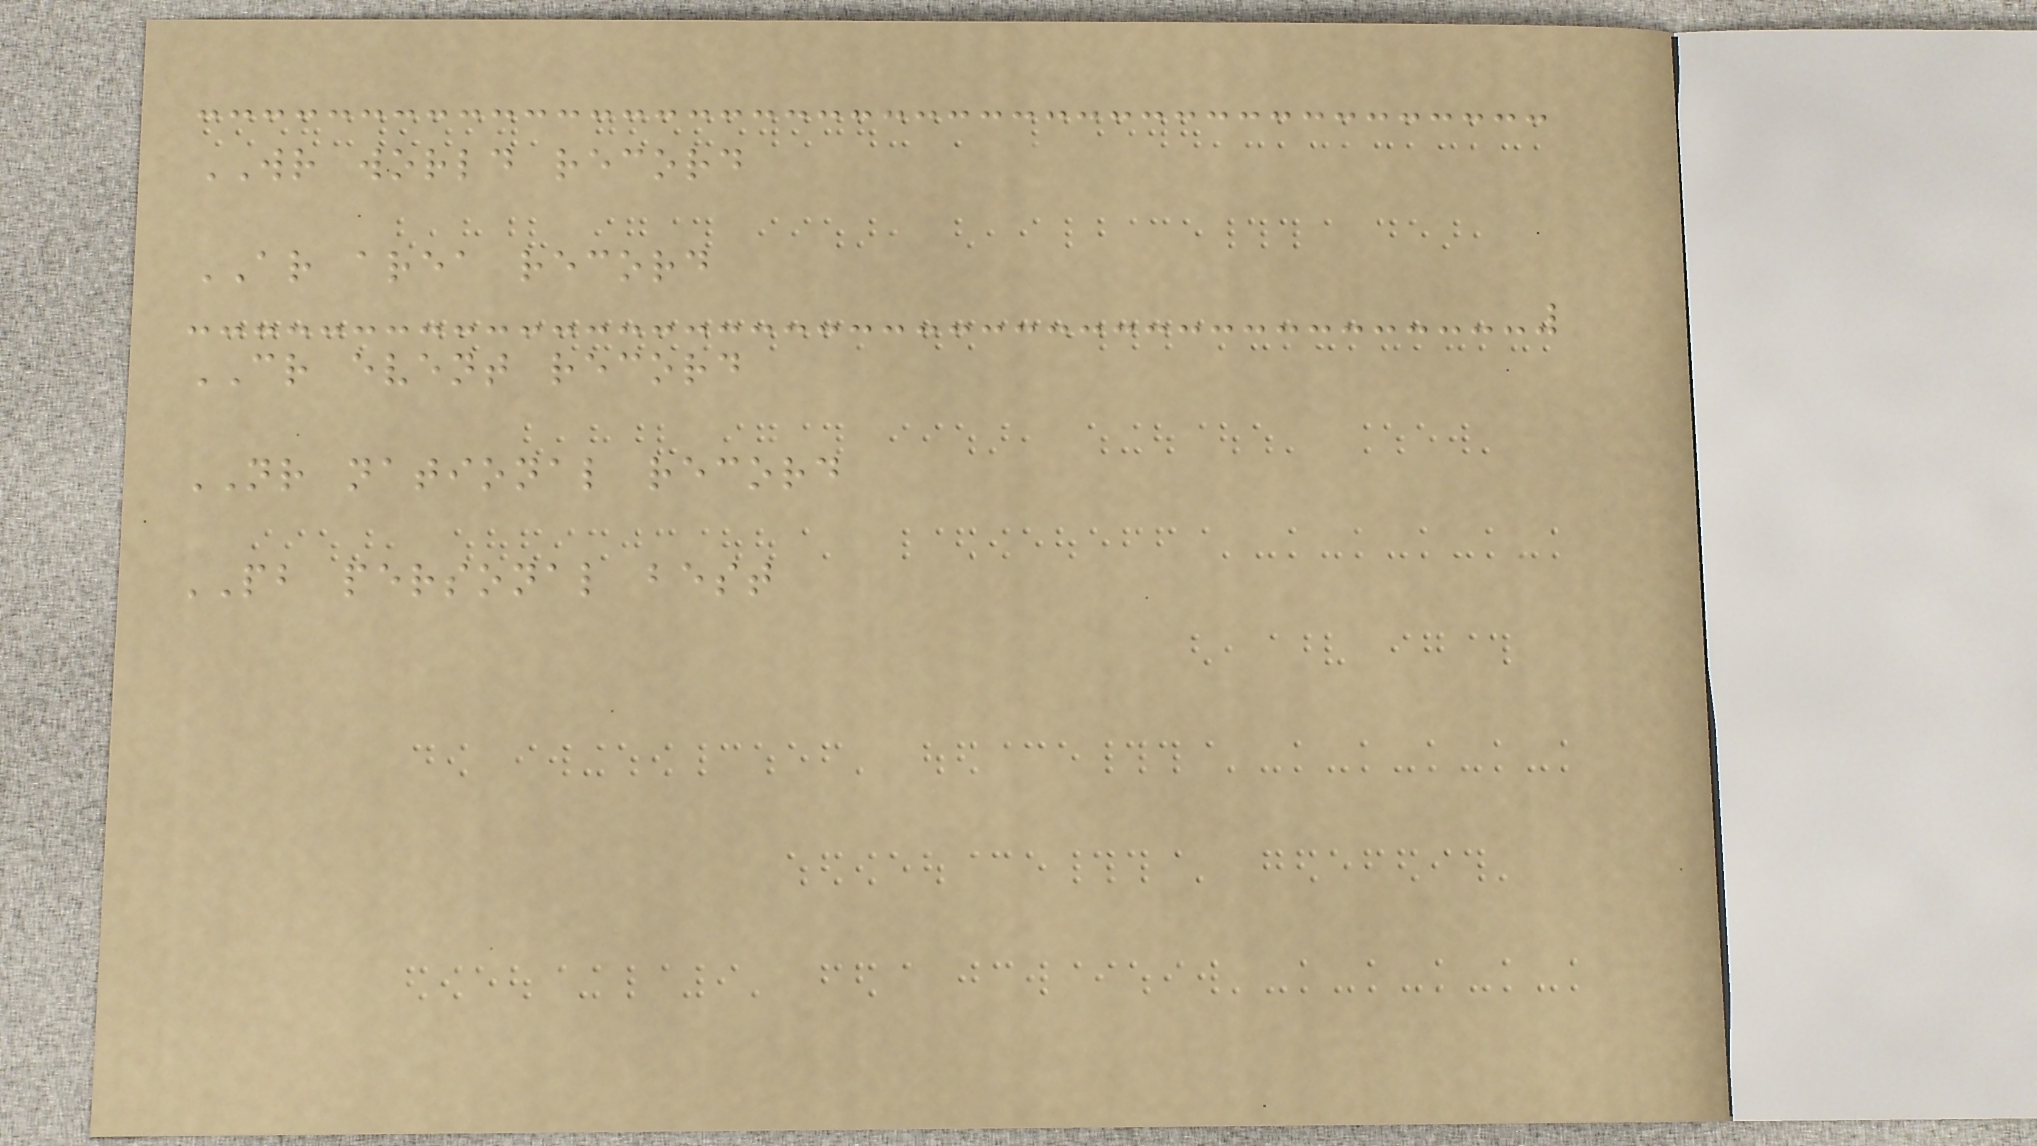WR world record
AR area record
CR event record
NR national record
PB personal best
